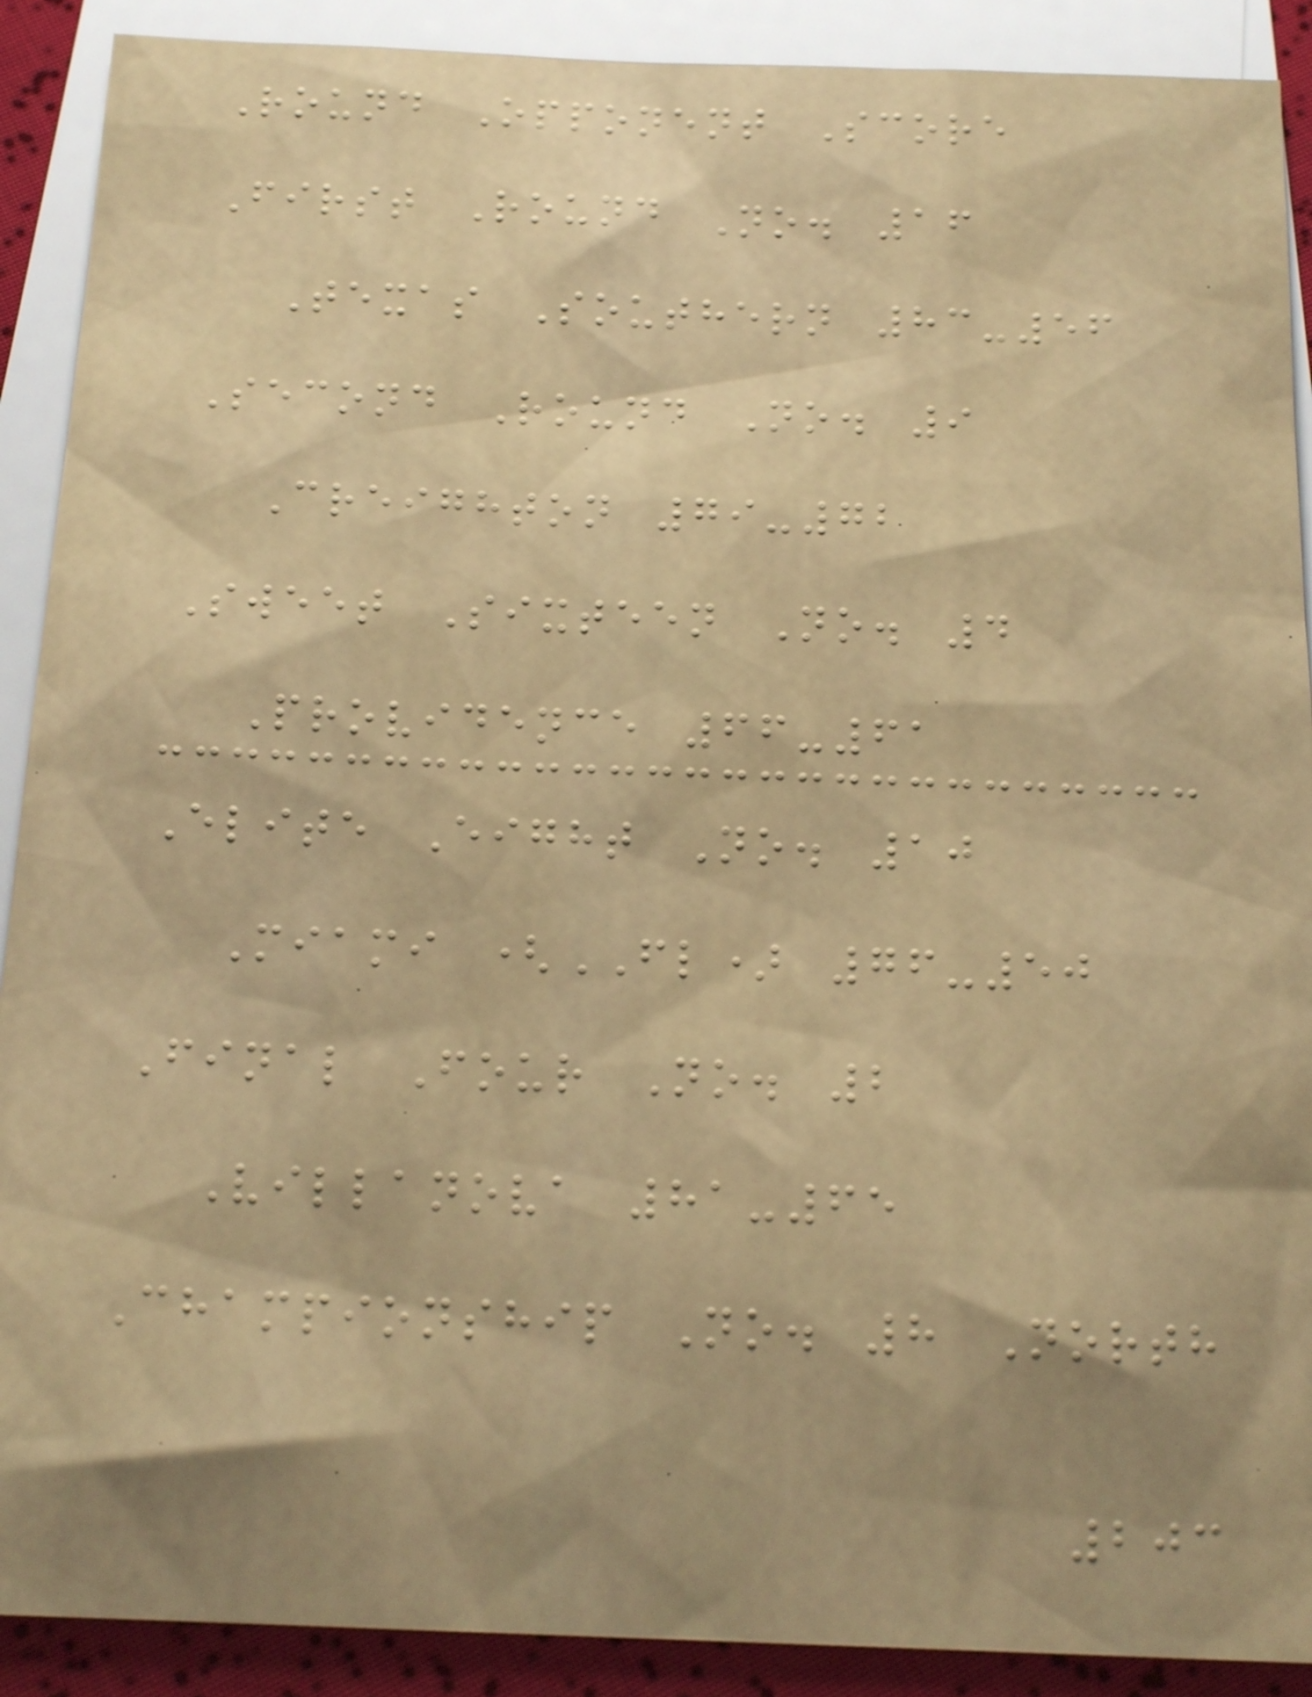Round Opponent Score
First Round No. 16
Texas Southern 83-56
Second Round No. 9
Creighton 79-72
Sweet Sixteen No. 4
Providence 66-61
Elite Eight No. 10
Miami (FL) 76-50
Final Four No. 2
Villanova 81-65
Championship No. 8 North
203
